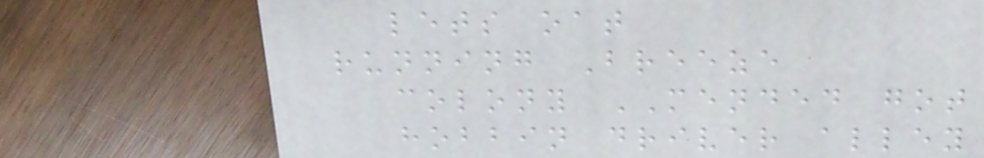lets oat
running Breeze
colony MENDED got
hobbin driver alley
